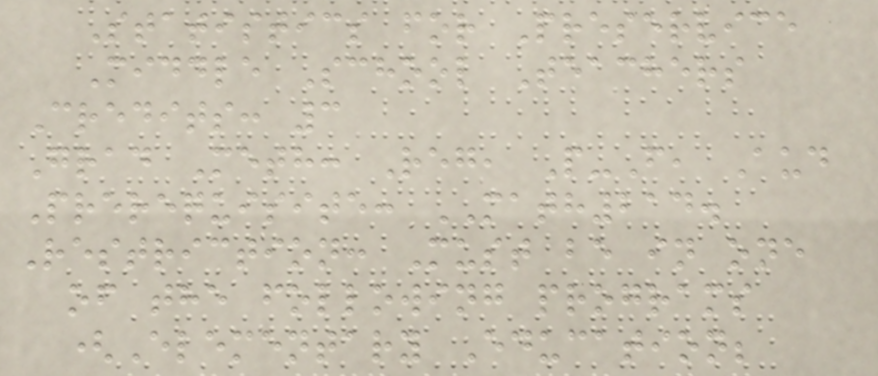Statistics for Preservice
Middle School Teachers
Credits: 3
Grad Meth: Reg, P-F, Aud
Prerequisite: MATH214.
Restriction: Must be in one
of the following programs
(Elementary Education;
